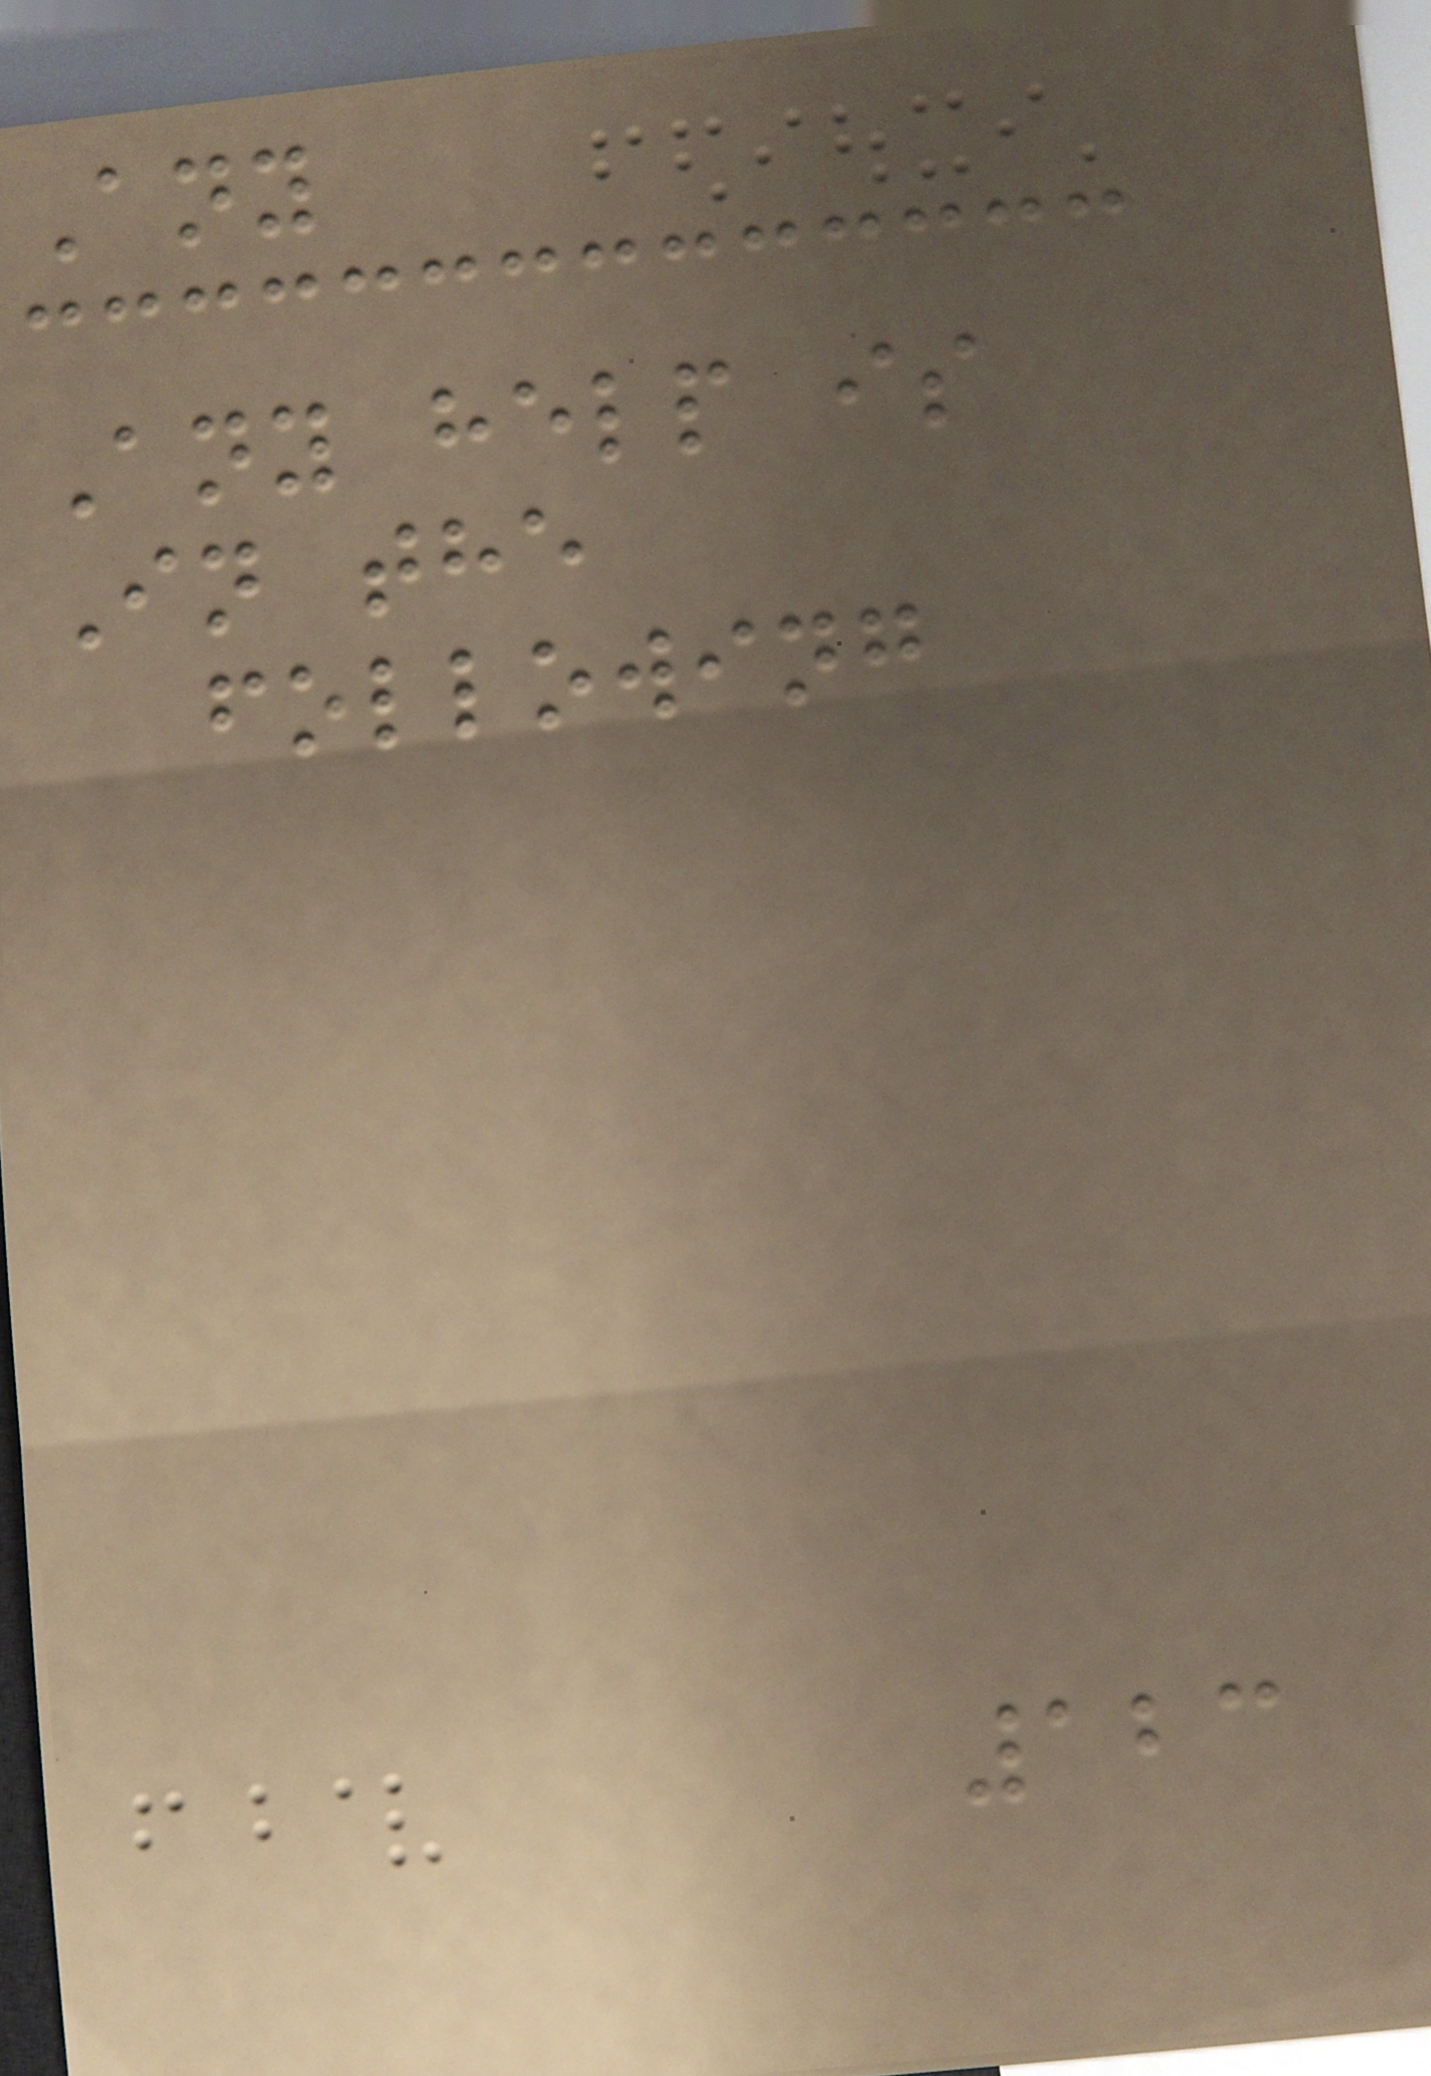Any
Any help is
In the
following
123
